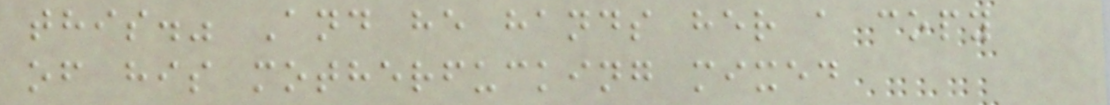this." And he hands her a copy
of his motherfucking mixed
